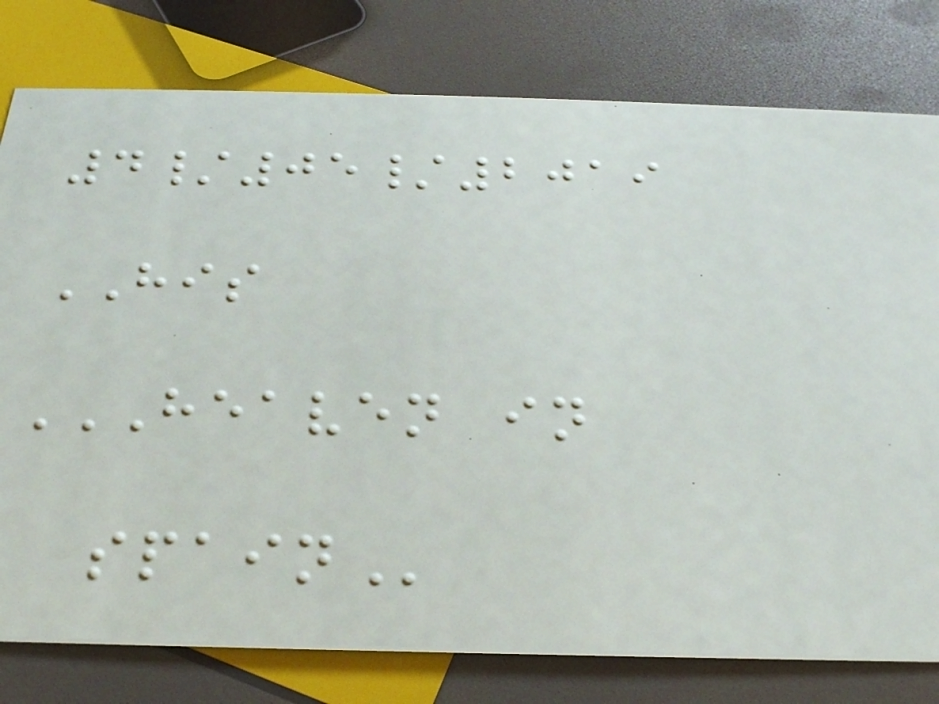4/05/2019
HIS
HEAVEN IN
SPAIN
